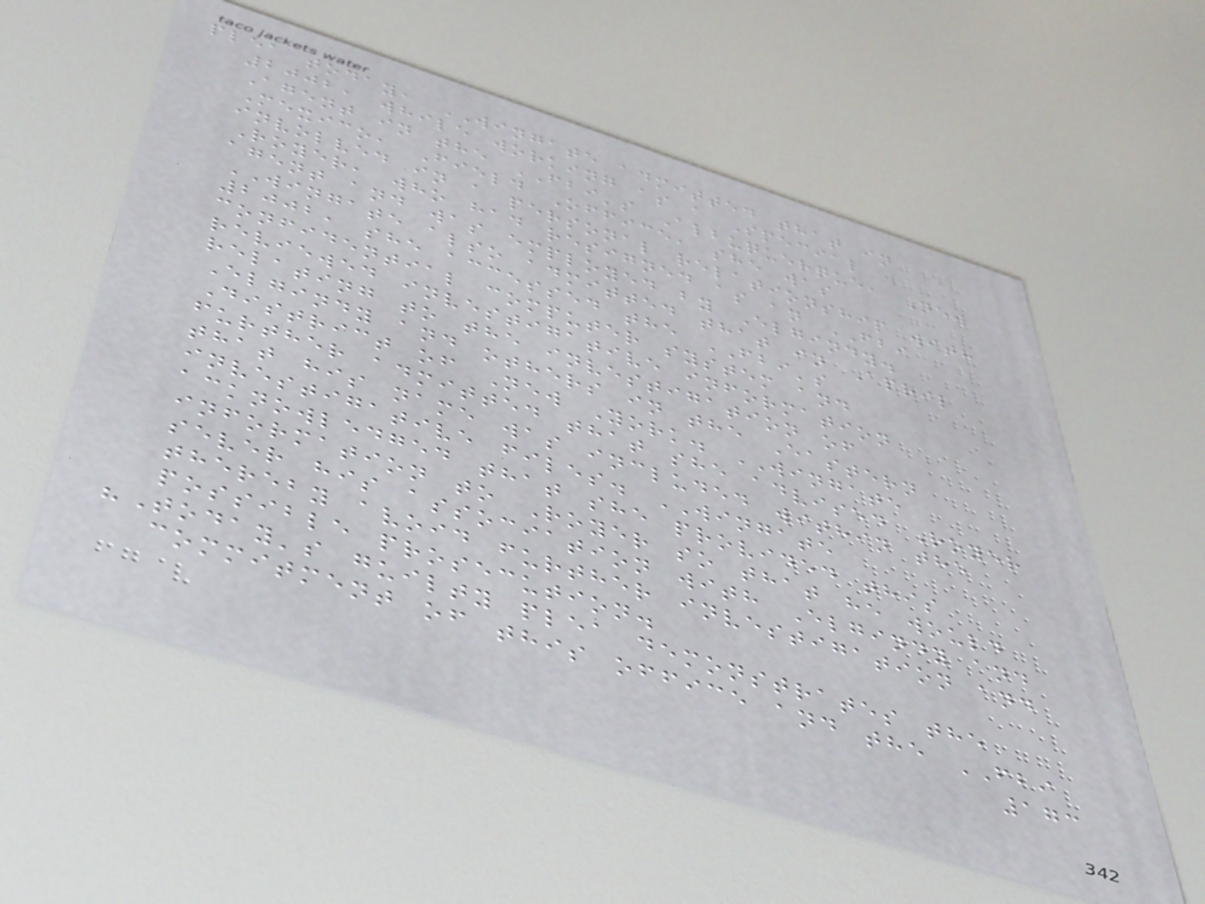plea today, WINGATE admitted that in
2002, while working as a Special
Agent in the FBI's Albuquerque, New
Mexico, Field Office, she was
involved in a personal relationship with
Royer, who had resigned as an FBI
agent and was employed by Elgindy.
WINGATE also admitted that in April
2002, she accessed the FBI's
confidential computer system and
reviewed investigative information
relating to the investigation of
Elgindy and others in the Eastern
District of New York. WINGATE
further admitted that she advised Royer
that his name was included within the
investigative files. WINGATE
acknowledged that she provided this
information to Royer so that he would
sever his association with Elgindy and
thereby avoid further investigation and
possible prosecution.
"Today's guilty plea demonstrates the
commitment of this office and the FBI
173
